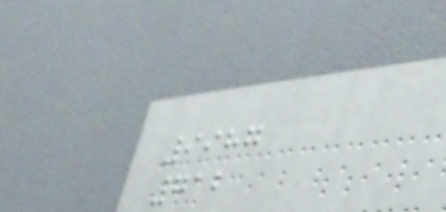9987
712
